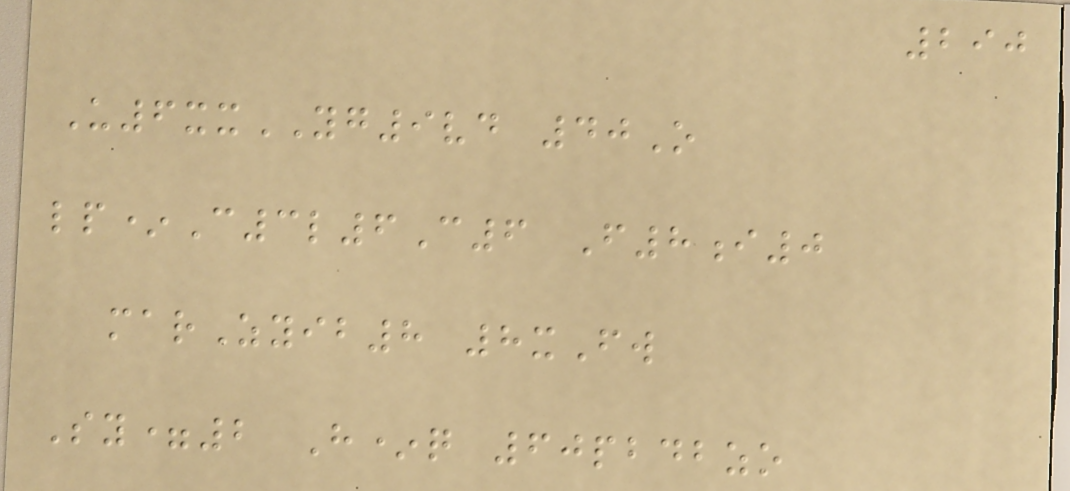290
U6xxYG9vd 40O
lp*C3l6C6 F8i0
marZyib8 8xFw
Sy=2 H*q 60pbdbzo
